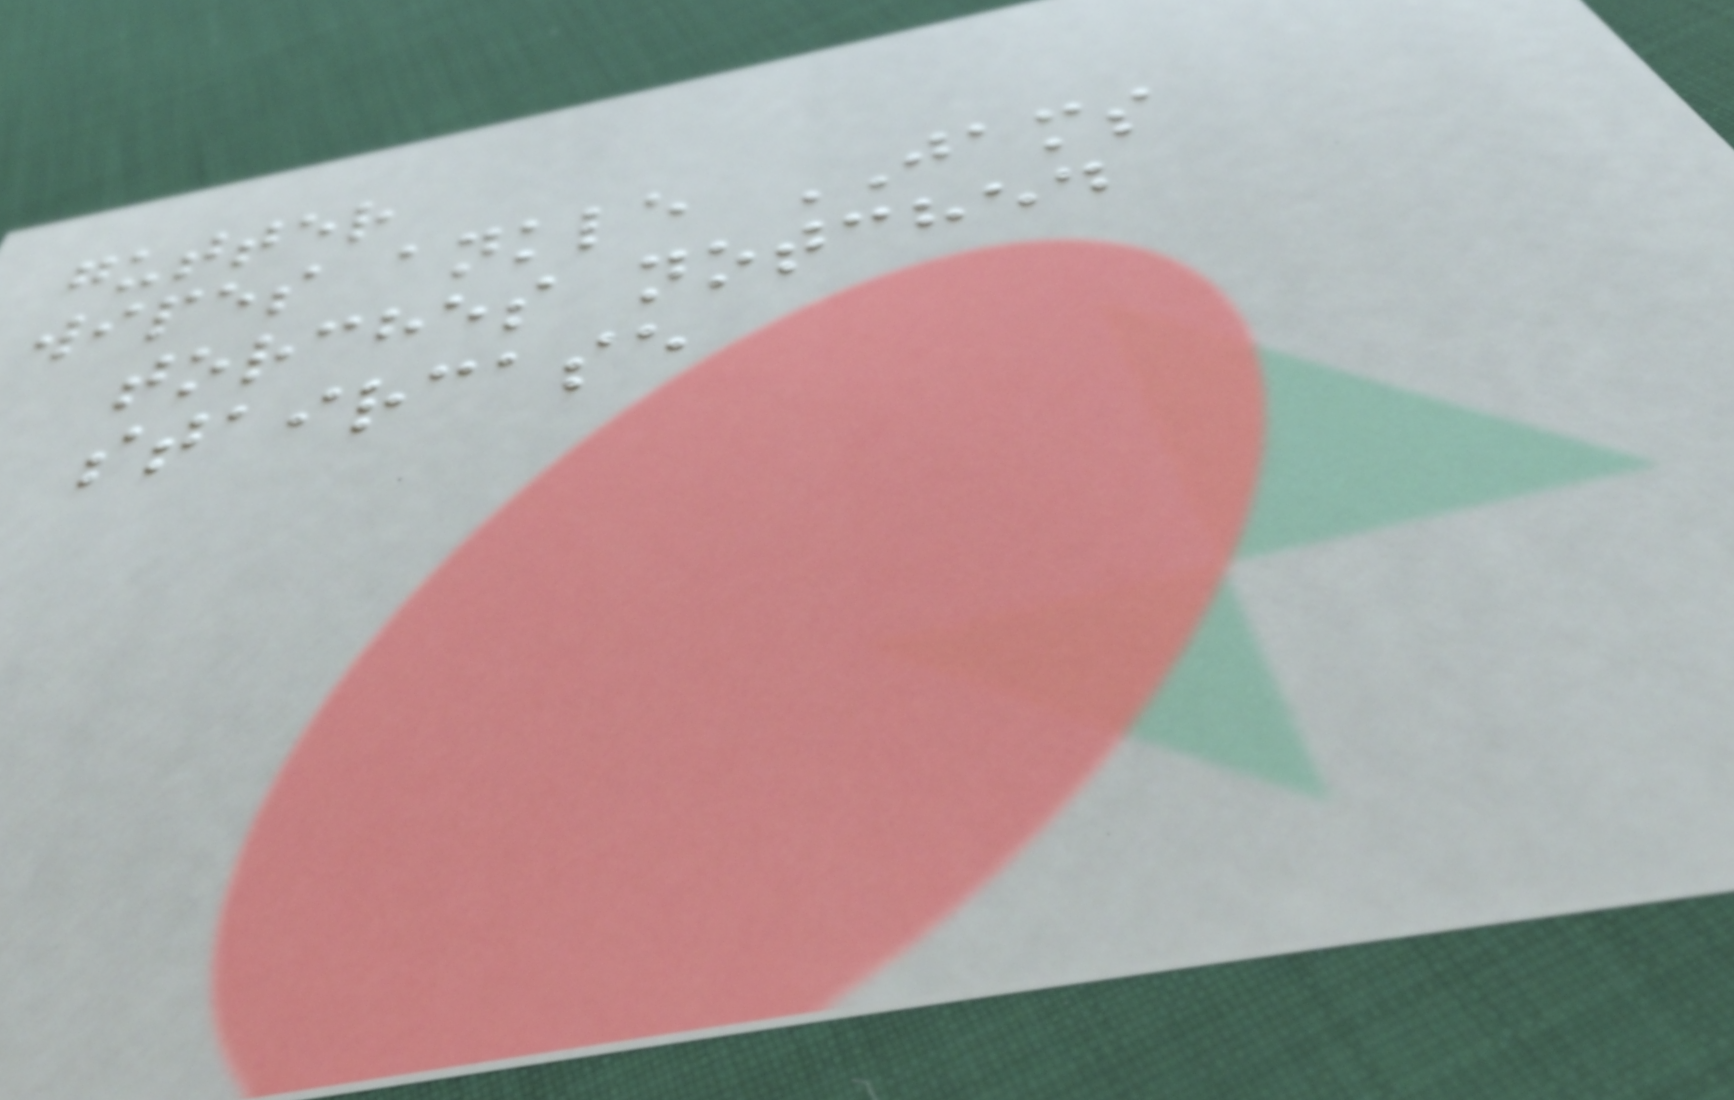gutter
wipes ankle JAMS
torches notched
staircase
